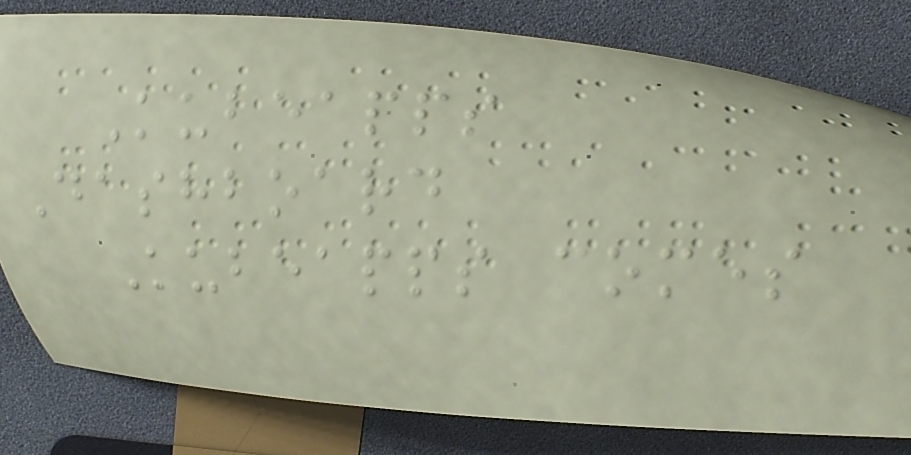Kubeapps
Dashboard
Kubeapps comes
